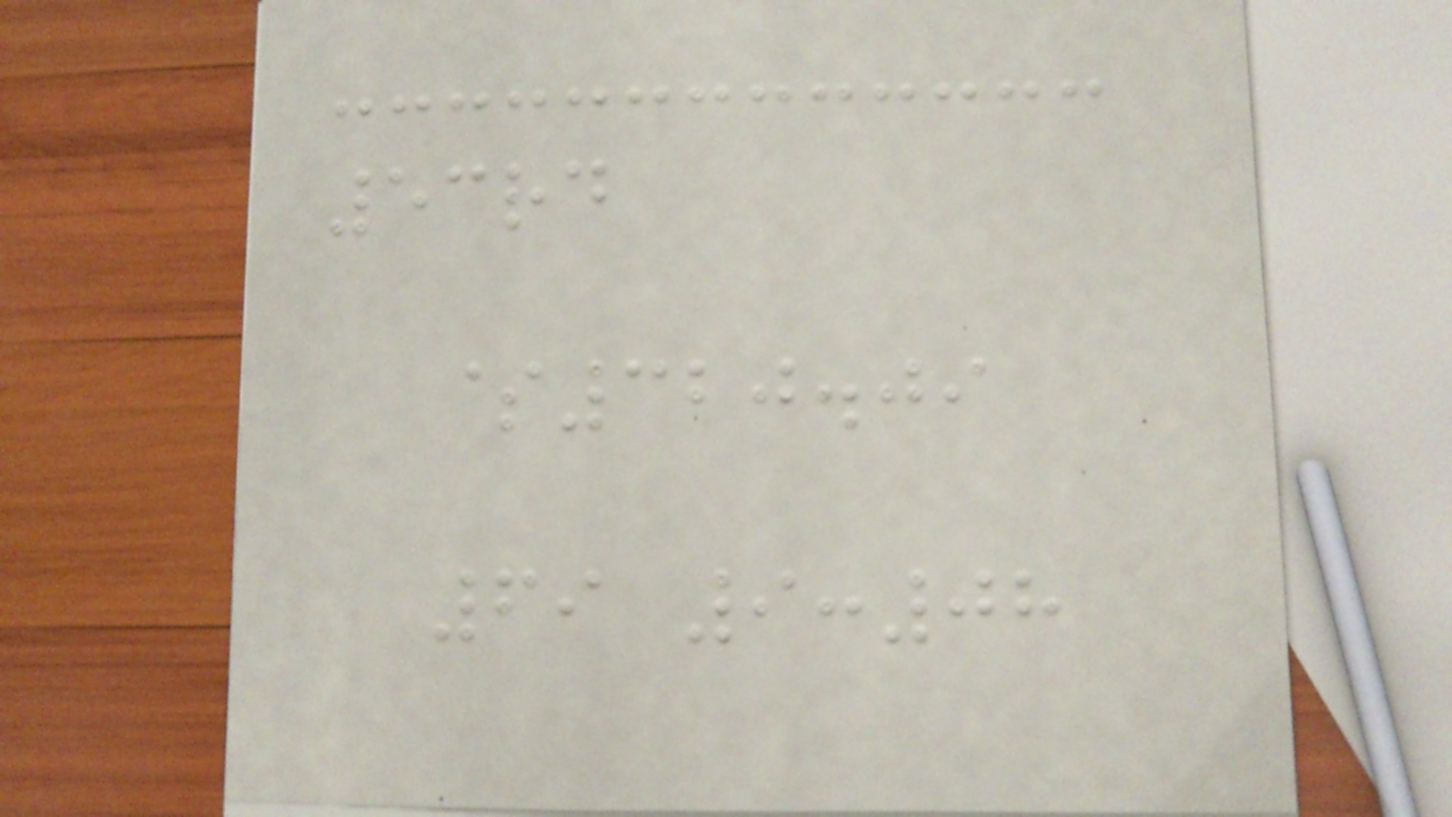53rd
$320.09
69 9:08
